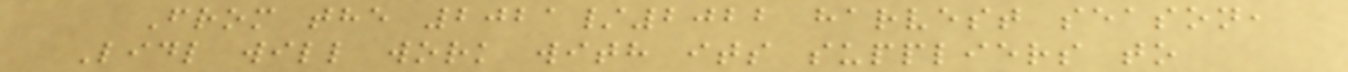From the 2021/2022 harvest season,
Lidl will work with its suppliers to
